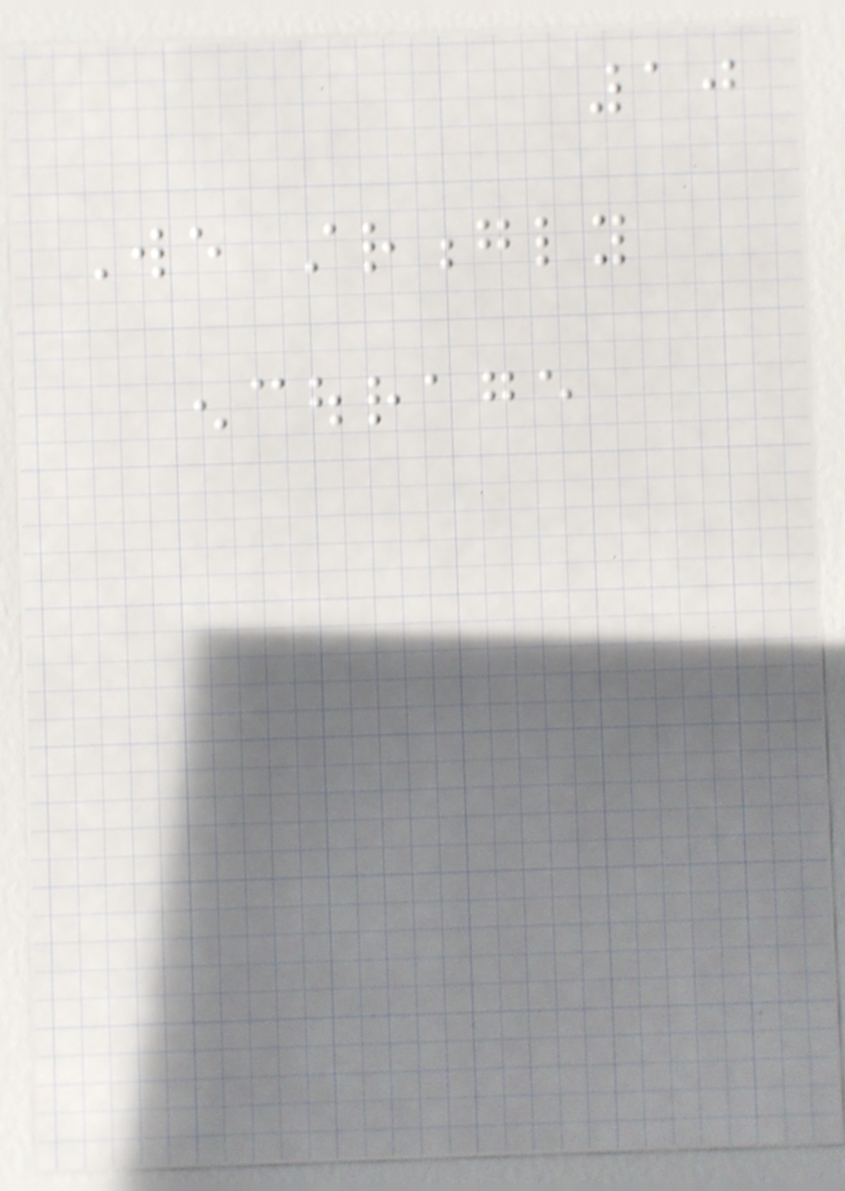10
We strongly
encourage
